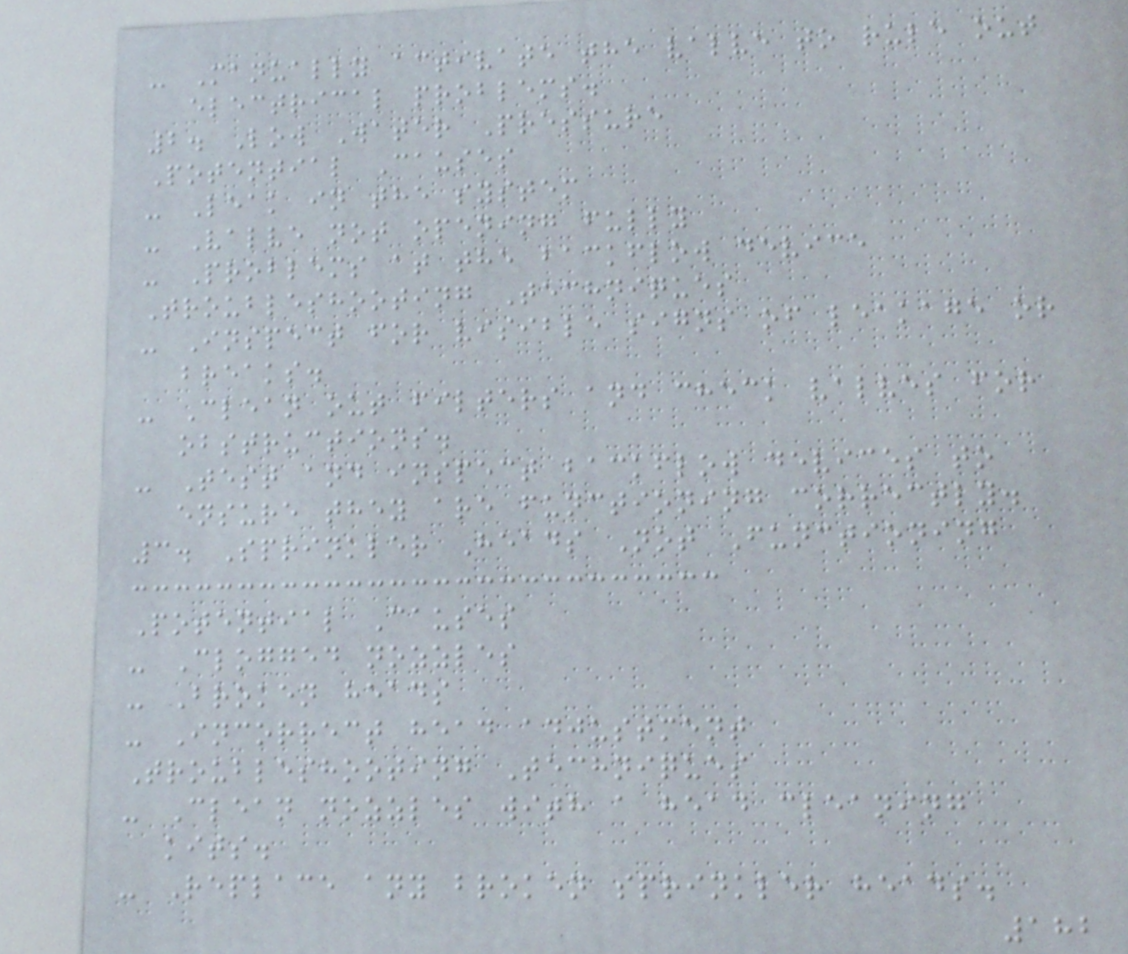- Manually activate the valve to rule out
electrical problems.
2. Low Water Pressure
Potential Causes
- Leak in the system
- Valve not opening fully
- Problems at the backflow device
Troubleshooting Techniques
- Inspect for visible signs of leakage or
breaks.
- Clean out filters and check valves for
obstructions.
- Test and inspect backflow devices to
ensure they are functioning correctly.
3. Sprinkler Heads Not Functioning
Potential Causes
- Clogged nozzles
- Broken heads
- Incorrect head adjustment
Troubleshooting Techniques
- Clean nozzles with a head cleaning
kits.
- Replace any broken sprinkler heads.
182
